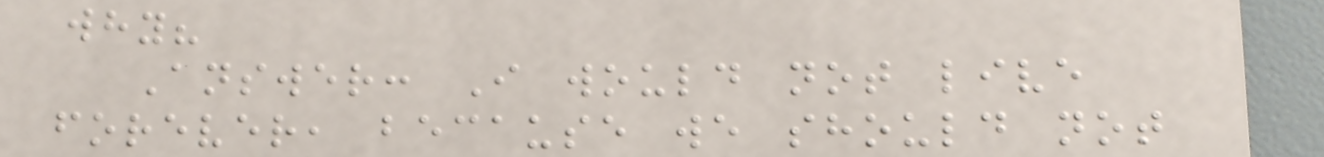why?
Answer: I would not live
forever, because we should not
